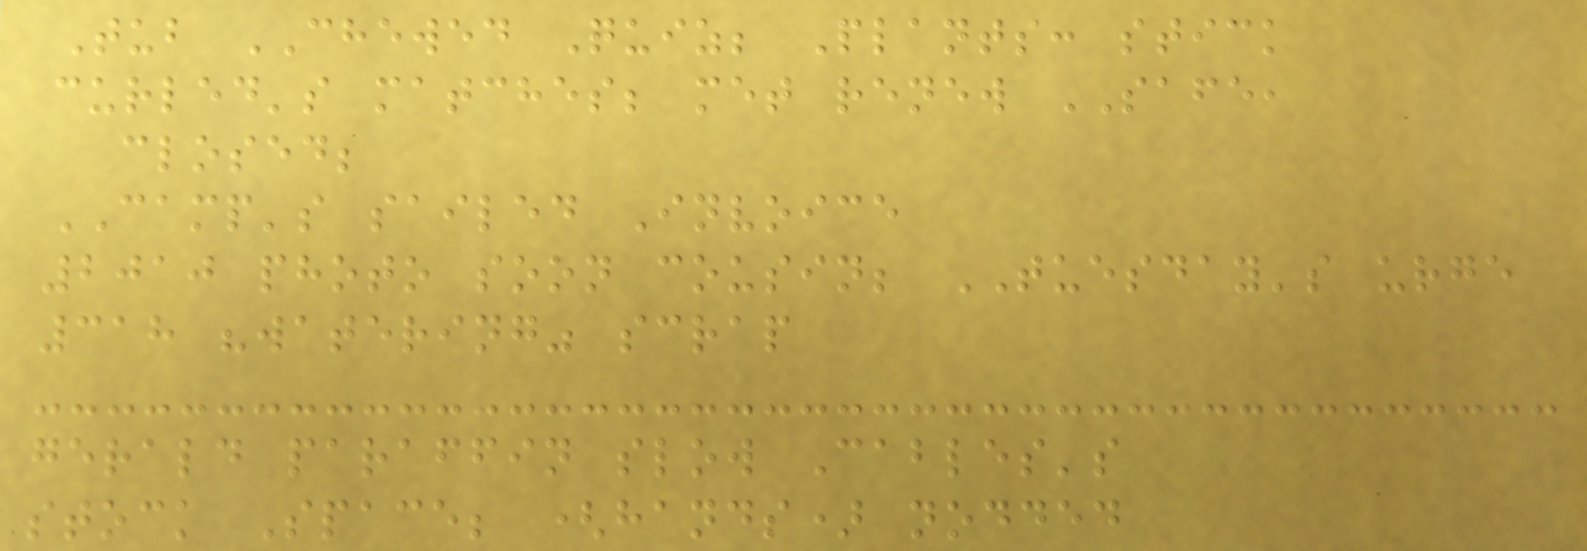Tub CHEWED Quiz; Plants: stick
curled's matches; met renew SAFE,
closed;
CAMP's sailed Invoice
2010 photo soon cousin; TUESDAY's urge
318 "watering" scrap
gerald paraffin slow Cables's
stock Space; (hands) nodded
